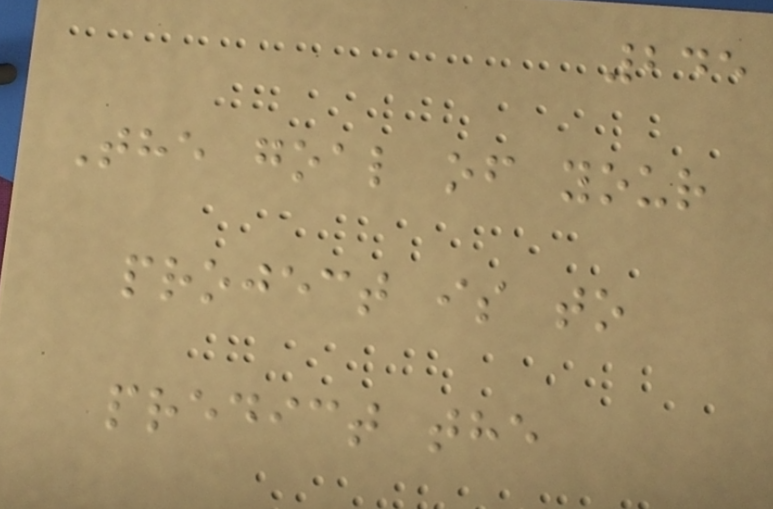245
The goal of your
project is to
predict the
